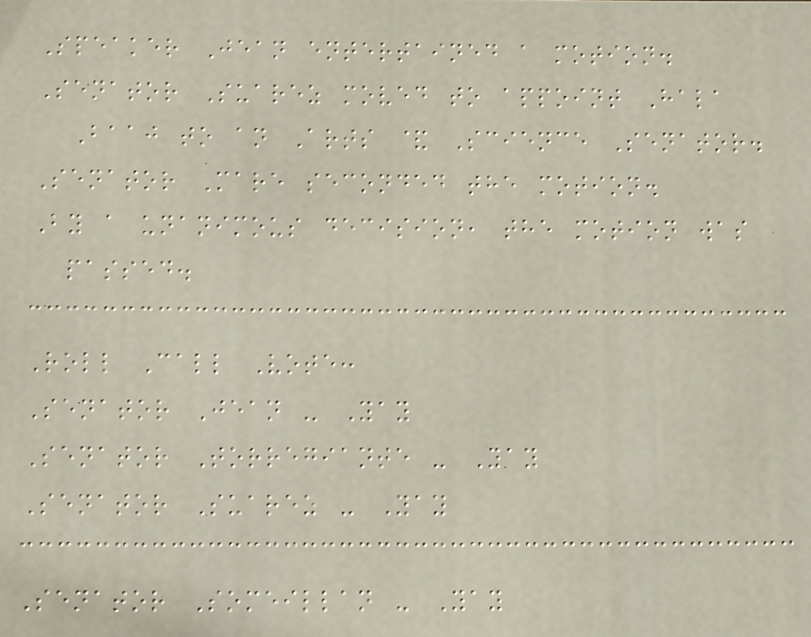Speaker Jean entertained a motion.
Senator Suarez moved to appoint Hala
Baaj to an Arts & Science Senator.
Senator Mare seconded the motion.
By a unanimous decision, the motion was
passed.
Roll Call Vote:
Senator Jean - Yay
Senator Torregiante - Yay
Senator Suarez - Yay
Senator Someillan - Yay
